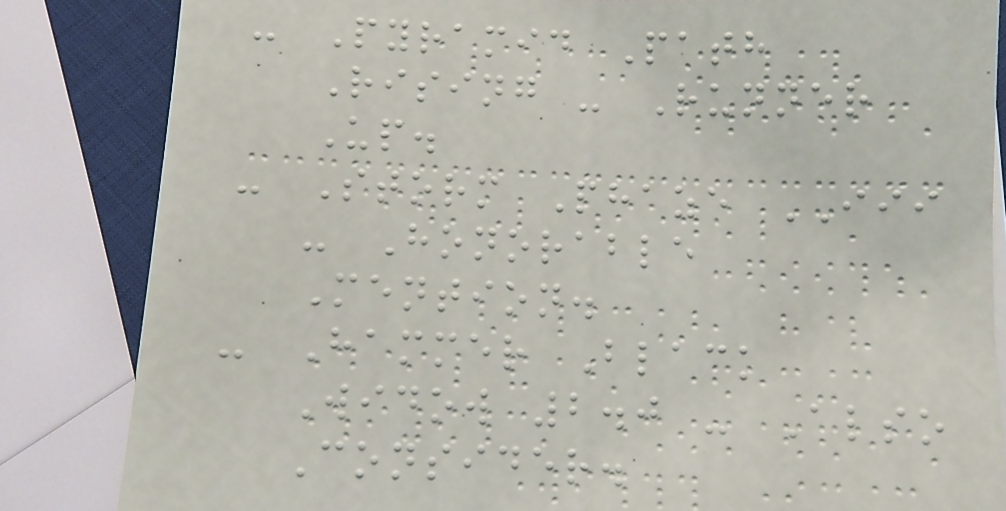- Pyramid Path
Rising - Runner
Up.
- Storm Phaze III
- Honorable
Mention.
- Hammer Black
Widow 2.0 - Also
Consider.
